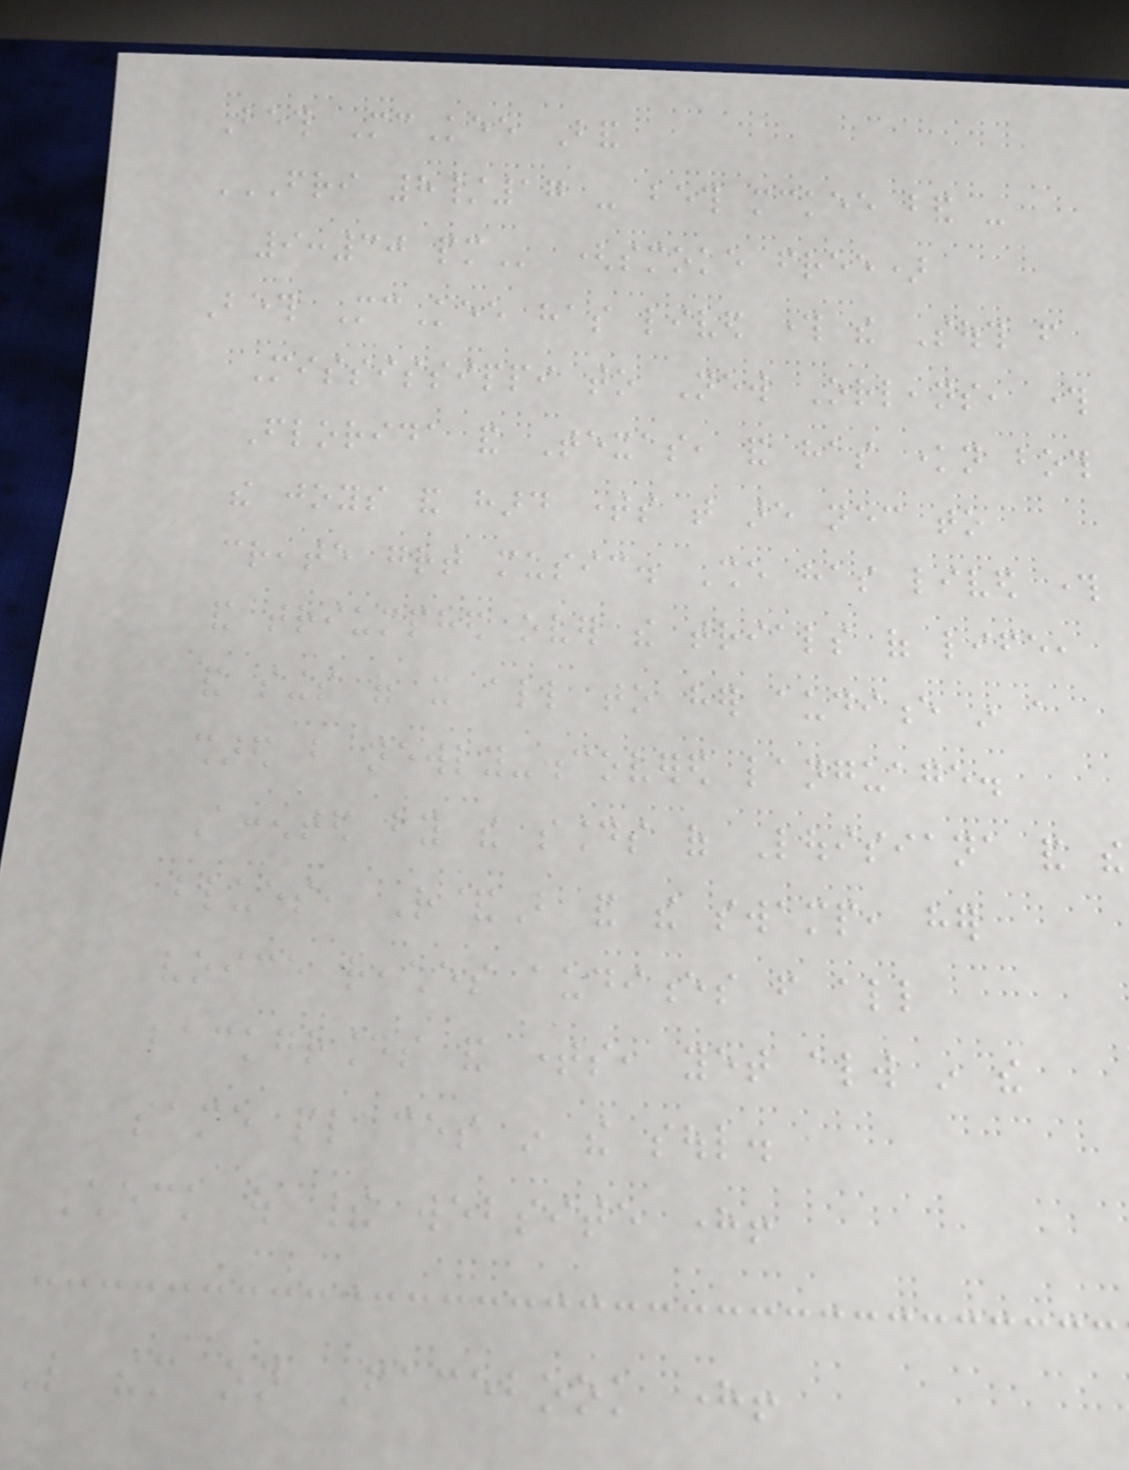Beth McKee Band
FRI 8/17 - BETH MCKEE BAND -
9:30 PM (smoke free)
Beth McKee has lived through the South from
Mississippi to New Orleans, through
Florida and Texas, and has known both
the joys and hard times that are necessary to
create great music. She has lived through
and triumphed over the trials of life,
and sings of it all to her audience in a
shared but newly-discovered language.
Accented by the sounds of Louisiana and the
blues, R&B and the swamp, her
voice reaches audiences from all
backgrounds and times, yet always in the
same places in the soul.
Check out their website here!
Like them on Facebook here!
